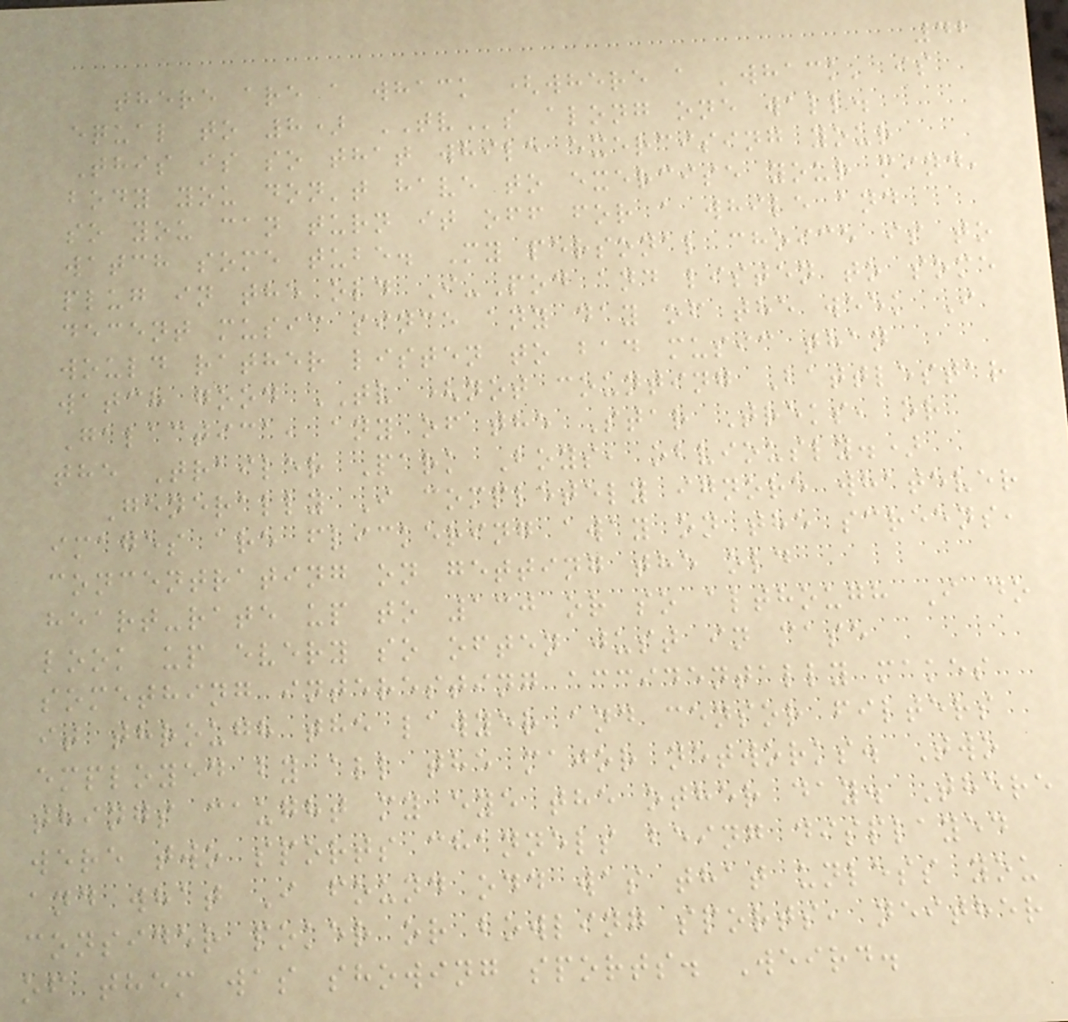42
there are a whack (where a 'whack' is
equal to 8) TVs along one wall.
This is so that while exercising your
body you don't have to exercise your mind,
so you can turn it off for a while and
watch some tube. My personal choice is to
plug in the old I-Pod and listen to some
decent music since any day of the week I
would rather listen to bad music than
watch good TV (not counting Battlestar
Galactica, any of the Star Treks, or
the Trailer Park Boys, obviously.)
Generally I completely ignore whatever
images are flickering away on the screens,
concentrating on getting the old
heart-rate up to 130 or so although I do
look up every so often just in case
something interesting accidentally makes
it through the lawyer and censor filters
employed by all the major networks. Two
things caught my eye the other day. There
were two sports channels being displayed
and what I found odd was that unless you
consider poker or bowling sports, neither
of them was showing sports. Weird.
